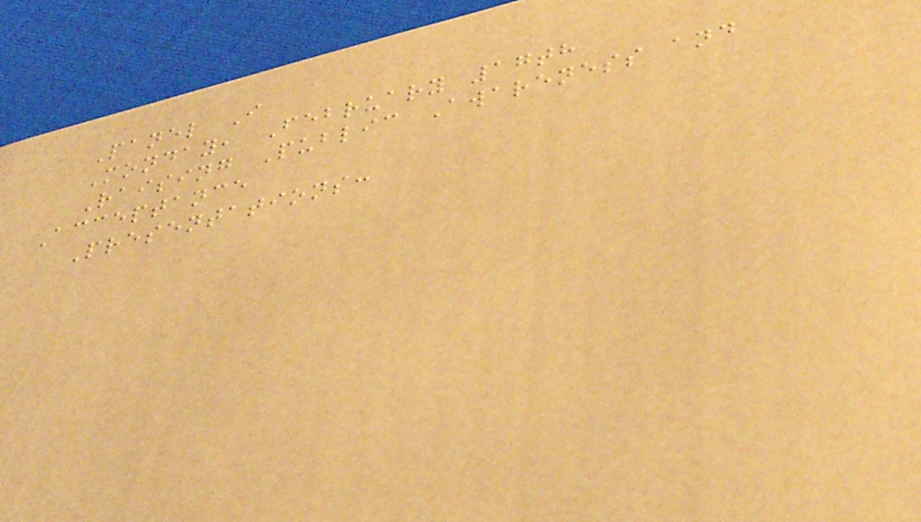Panel I
Monday, February 17th
Raising Public Awareness and
Acceptance
Presentations:
